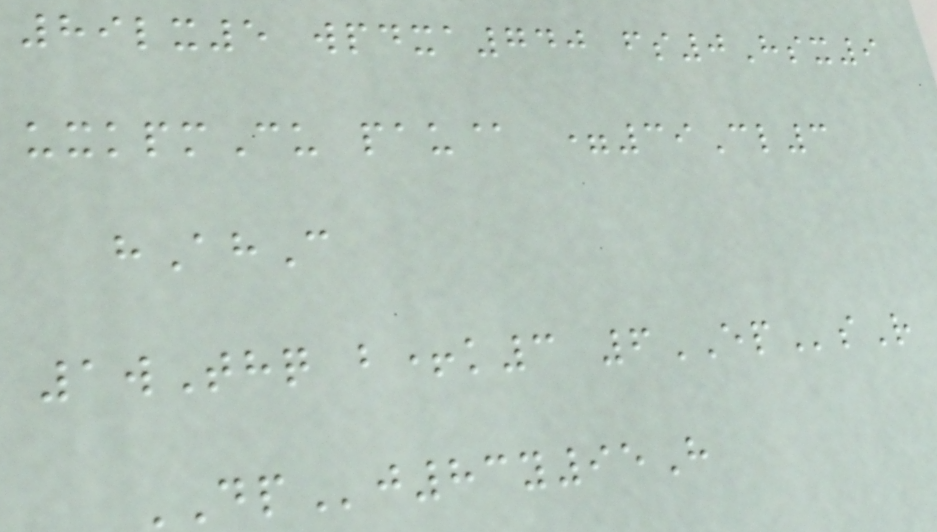89lx5 wpdxa740 fs0Hsx9
uxkpmCu pau@ =39Cl3
hAhC
1wThq b+k3 6EPsR
DPj83y95H
